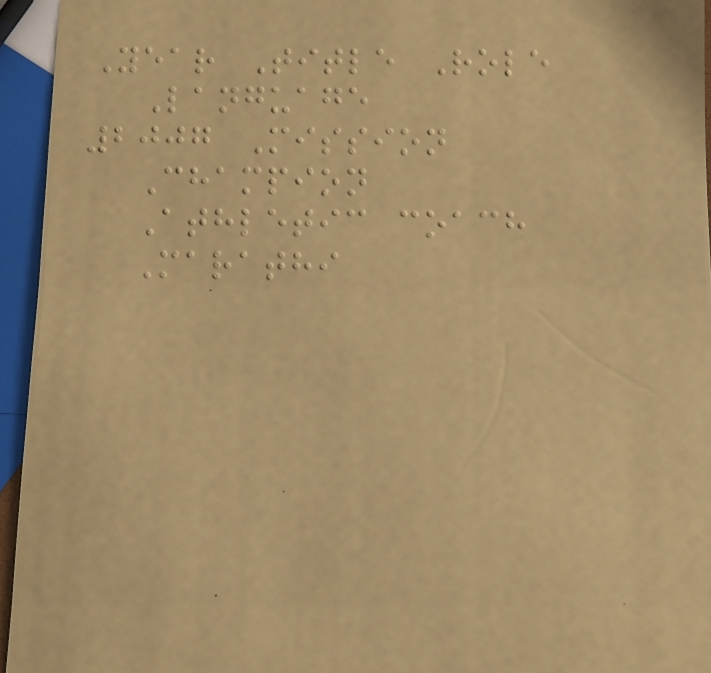Year Title Role
Language
2007 Mission
Champion
Athletic coach
Marathi
